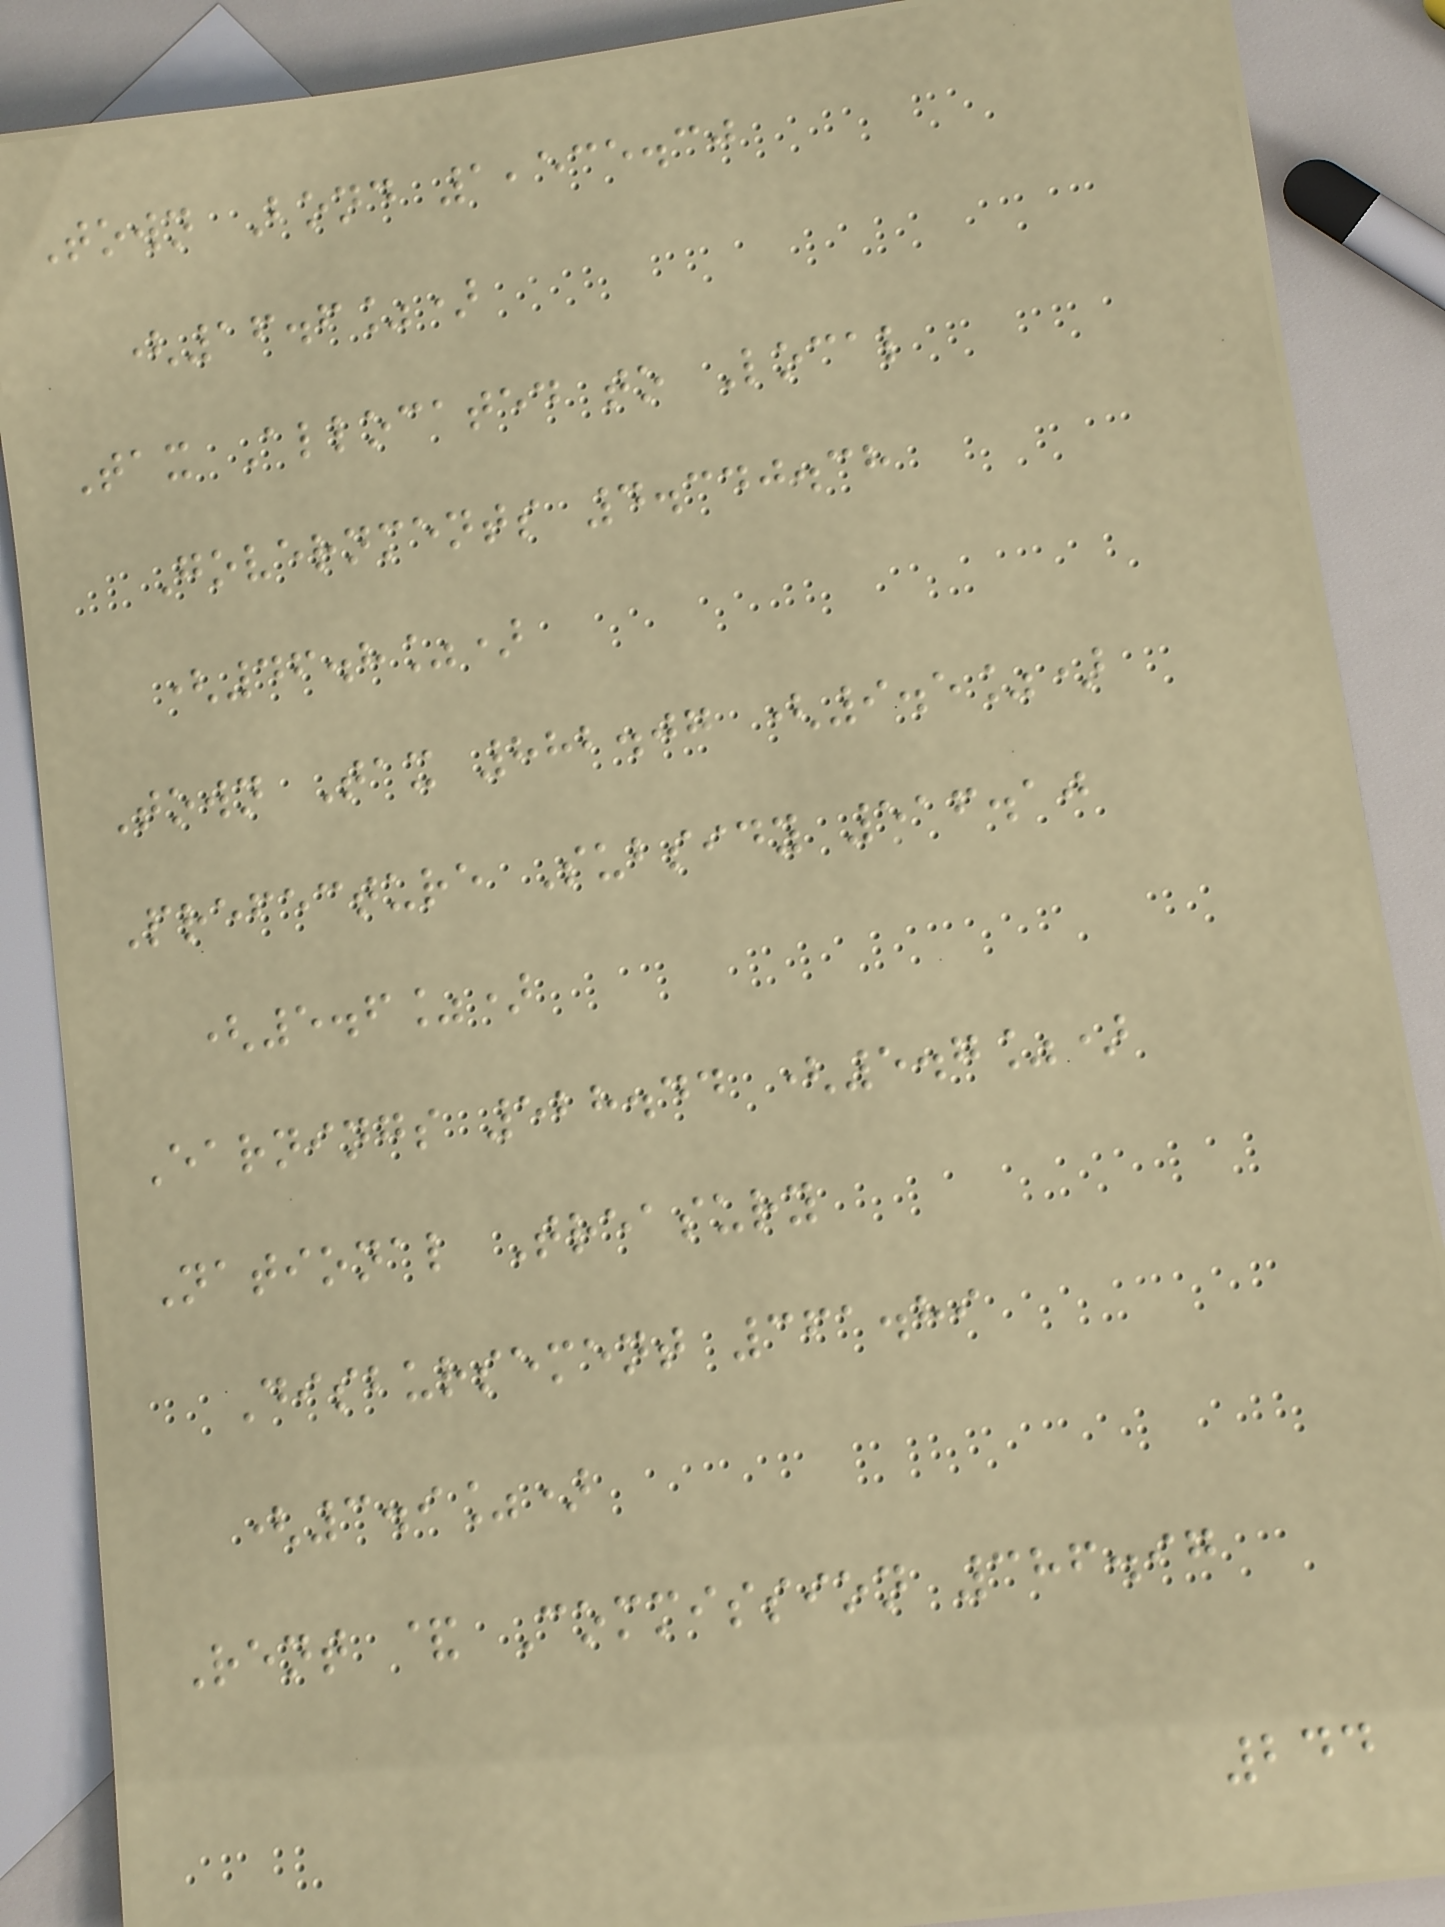Town Bond 1,535.30
(16.6%)
Tax Allocated to Local
Governments 4.340.38
(46.8%)
Town Tax 882.07 (9.5%)
Prefecture Subsidy 516.10
(5.6%)
Earnings 528.44 (5.7%)
National Treasury
Disbursement 361.89
(3.9%)
Rent & Commission 386.97
244
